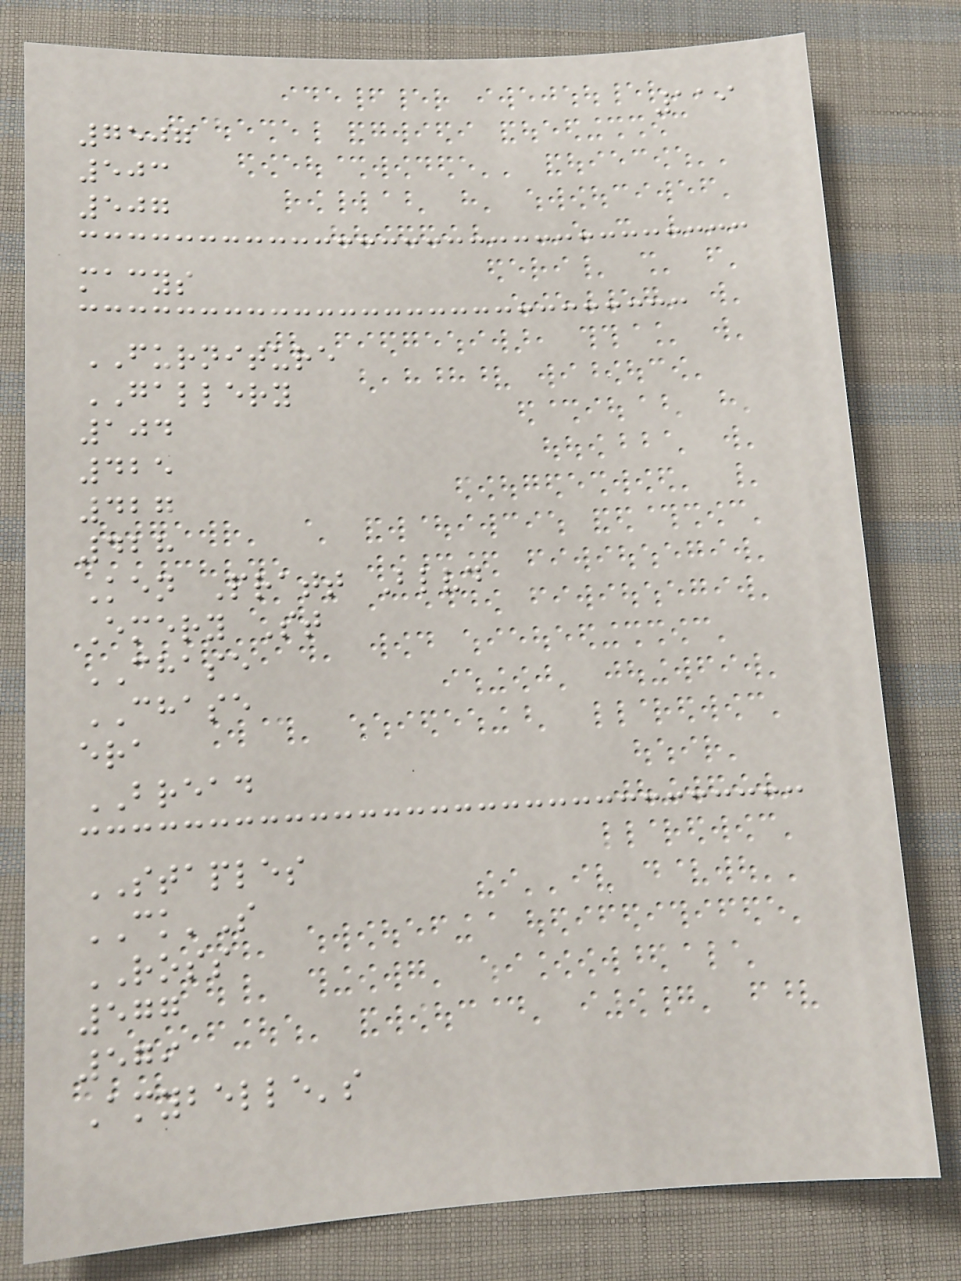119
7507
503
507
macys
FURNITURE
GALLERY
104
425
427
428
Ken Pratt Blvd
Emery St
CHASE
CHASE
era
BREAD
STAPLES
CK'S
ROSS
577
579
Amybelle's
